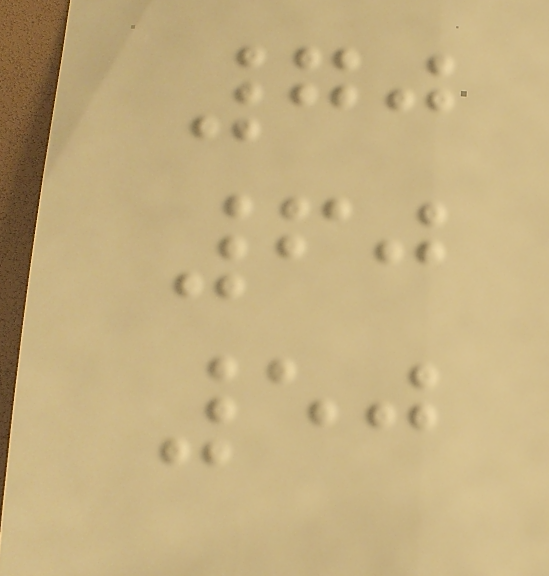70
60
50
